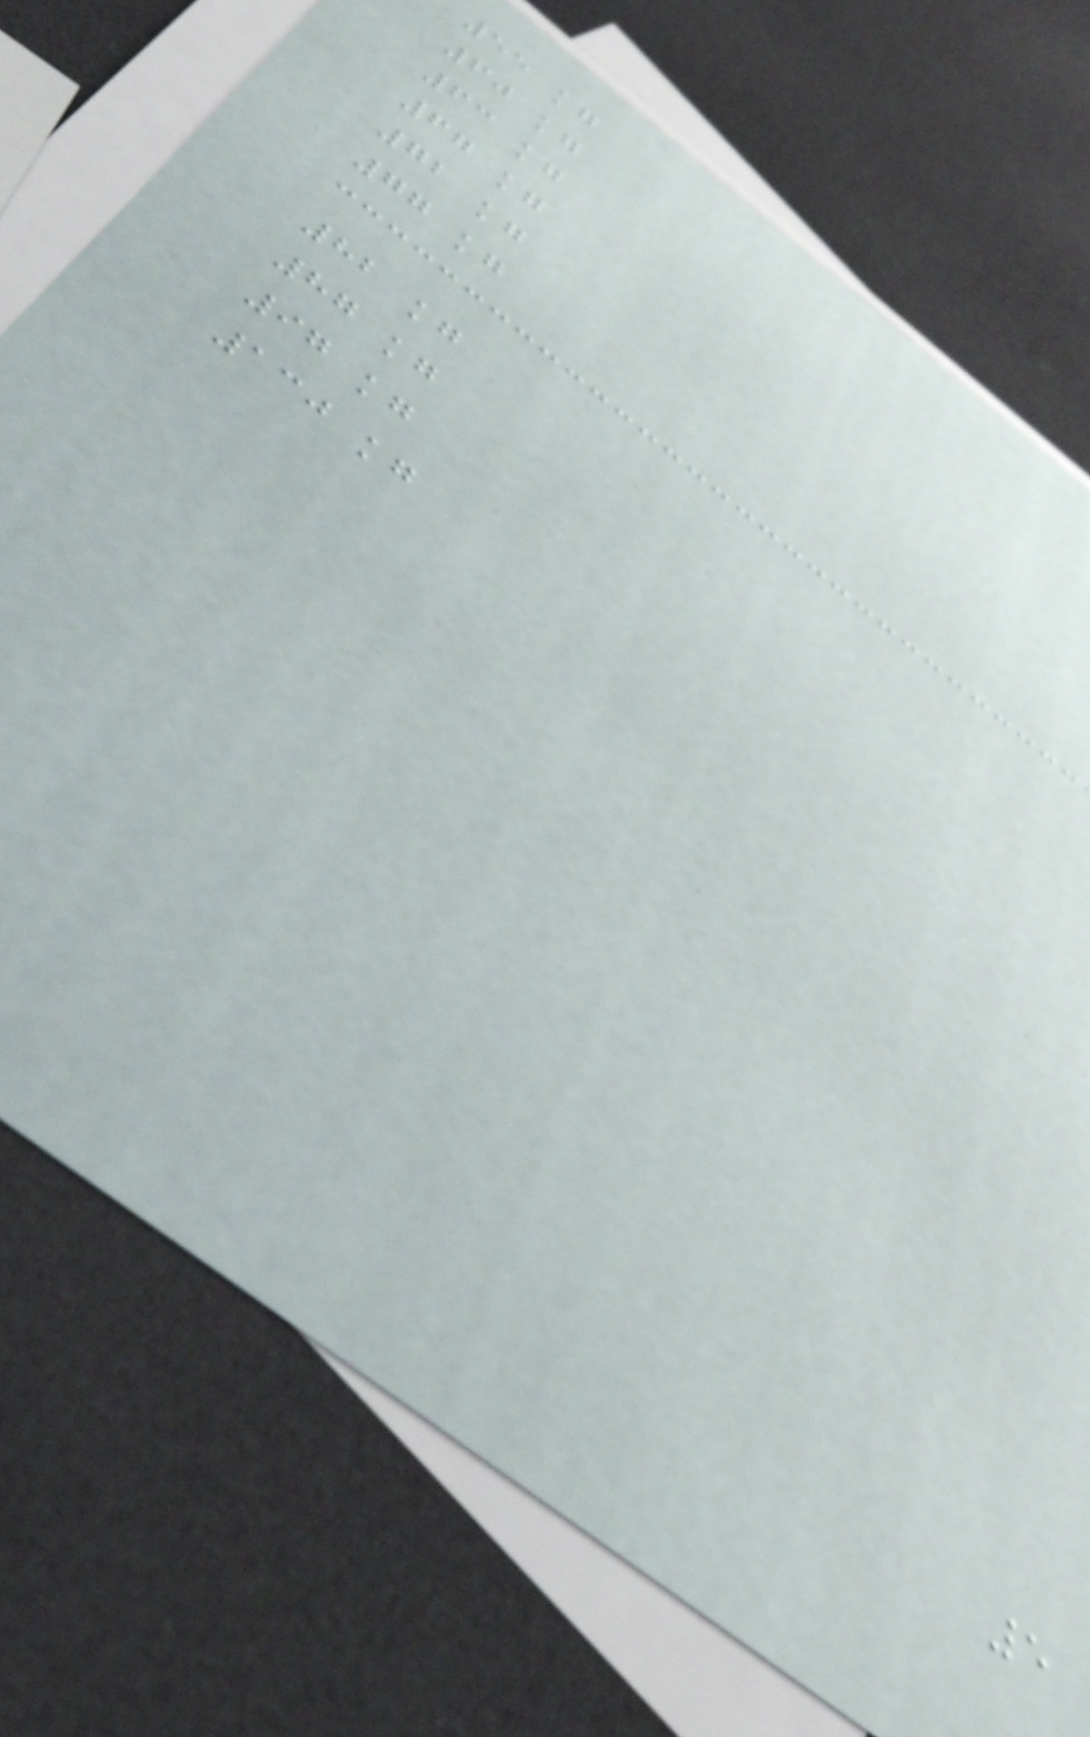55 kg
60 kg
63 kg
67 kg
72 kg
77 kg
82 kg
87 kg
97 kg
130 kg
5
